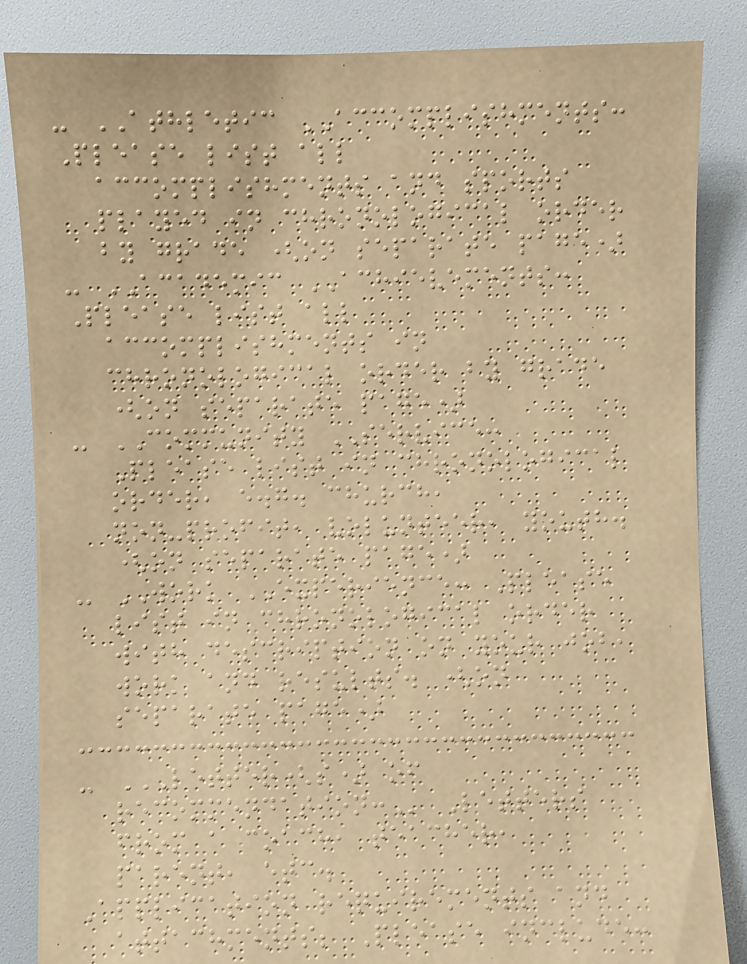- ATHLETIC ACCOMPLISHMENTS:
Please list all
accomplishments and sports
played in chronological order
by grade (on separate page)
- ACADEMIC ACHIEVEMENTS:
Please list all
accomplishments in
chronological order by grade
(on separate page)
- COMMUNITY SERVICE:
Please list in chronological
order, e.g. church,
non-profit, volunteer, youth.
(on separate page)
- WORK EXPERIENCE: Please
list in chronological order
with description on your job,
work and results. (on
separate page)
- LETTER(S) OF
RECOMMENDATION: Letters
from a coach, teacher,
parent, etc.
Application requirements and
attachments; Please include:
